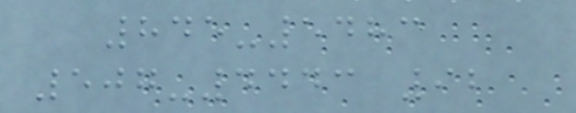845-5483
507-4443 92
